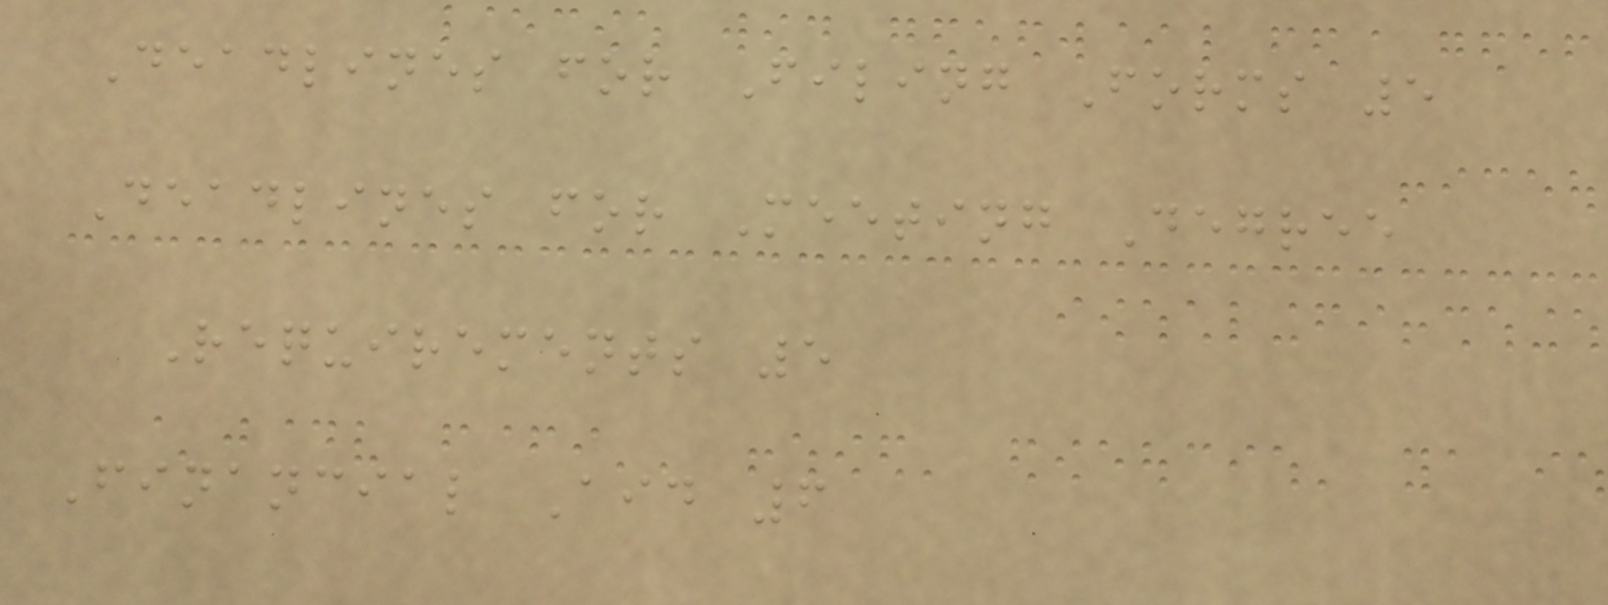Deadlines for Filing Forms 5
Deadlines for Meeting Degree
Requirements 5
Financial Aid 6
